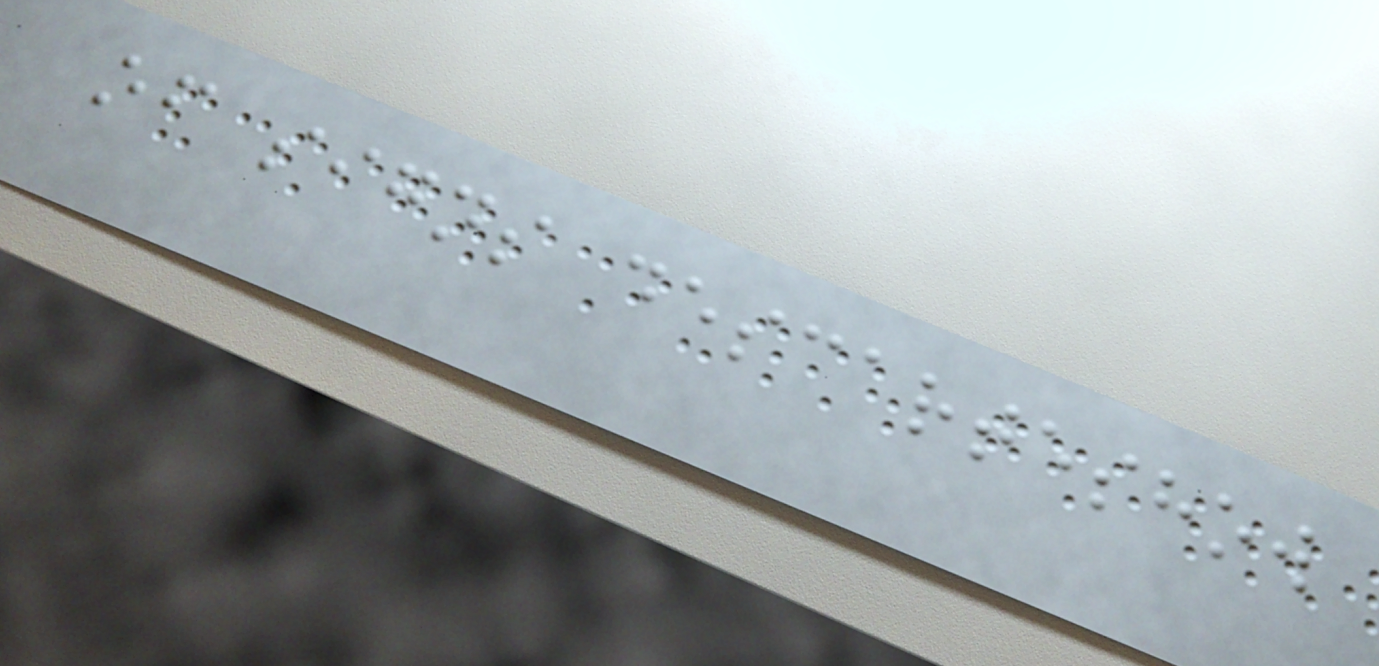of signs descarteshow
